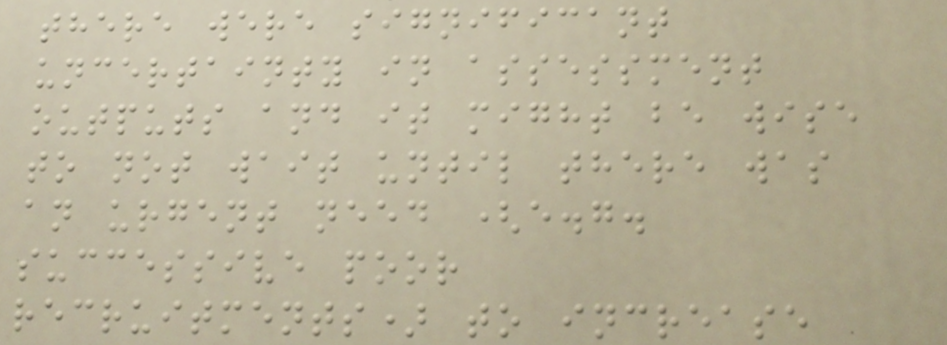there were significant
uncertainty in assessment
outputs and it might be wise
to not wait until there was
an urgent need (e.g.
successive poor
recruitments) to increase
